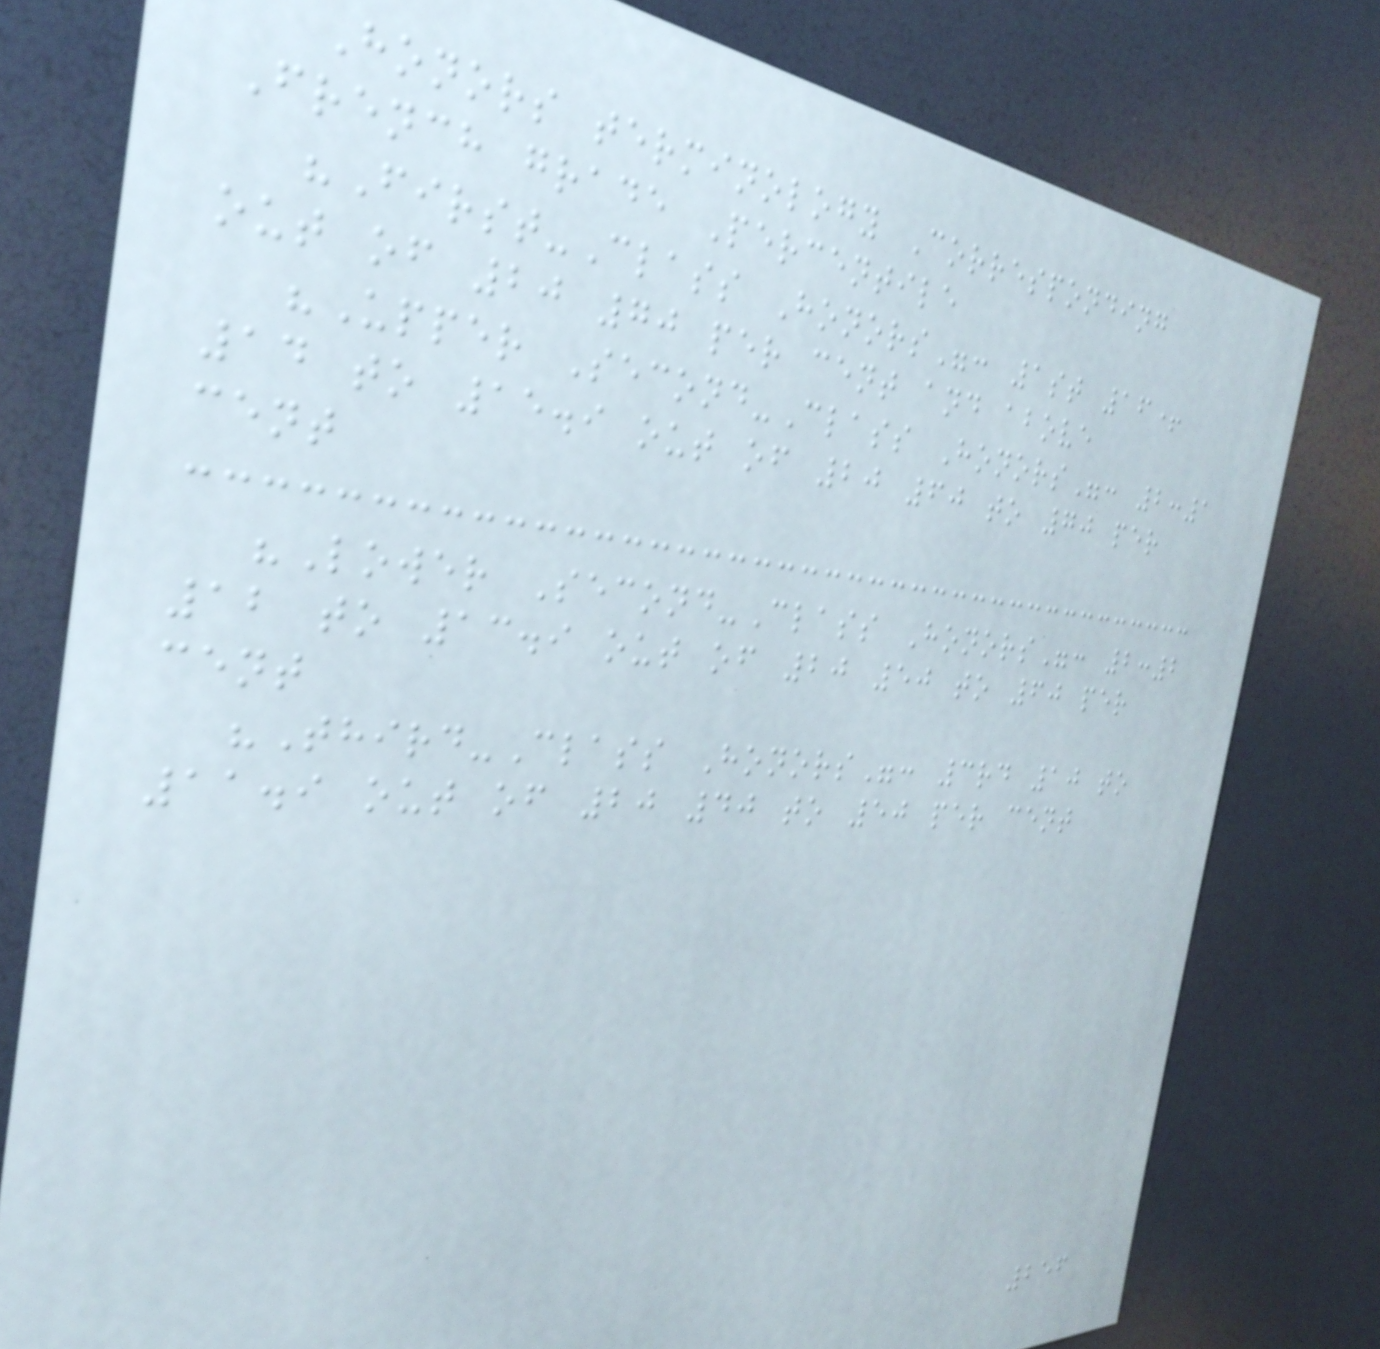Honors terminology Corresponding
French grade Percentile
"First-Class Honors": 1st 16+
out of 20 70 per cent and above
"Upper Second-Class Honors": 2:1
14 to 15.9 out of 20 60 to 70 per
cent
"Lower Second-Class Honors": 2:2
12 to 13.9 out of 20 50 to 60 per
cent
"Third-Class Honors": 3rd 10 to
11.9 out of 20 40 to 50 per cent
256
